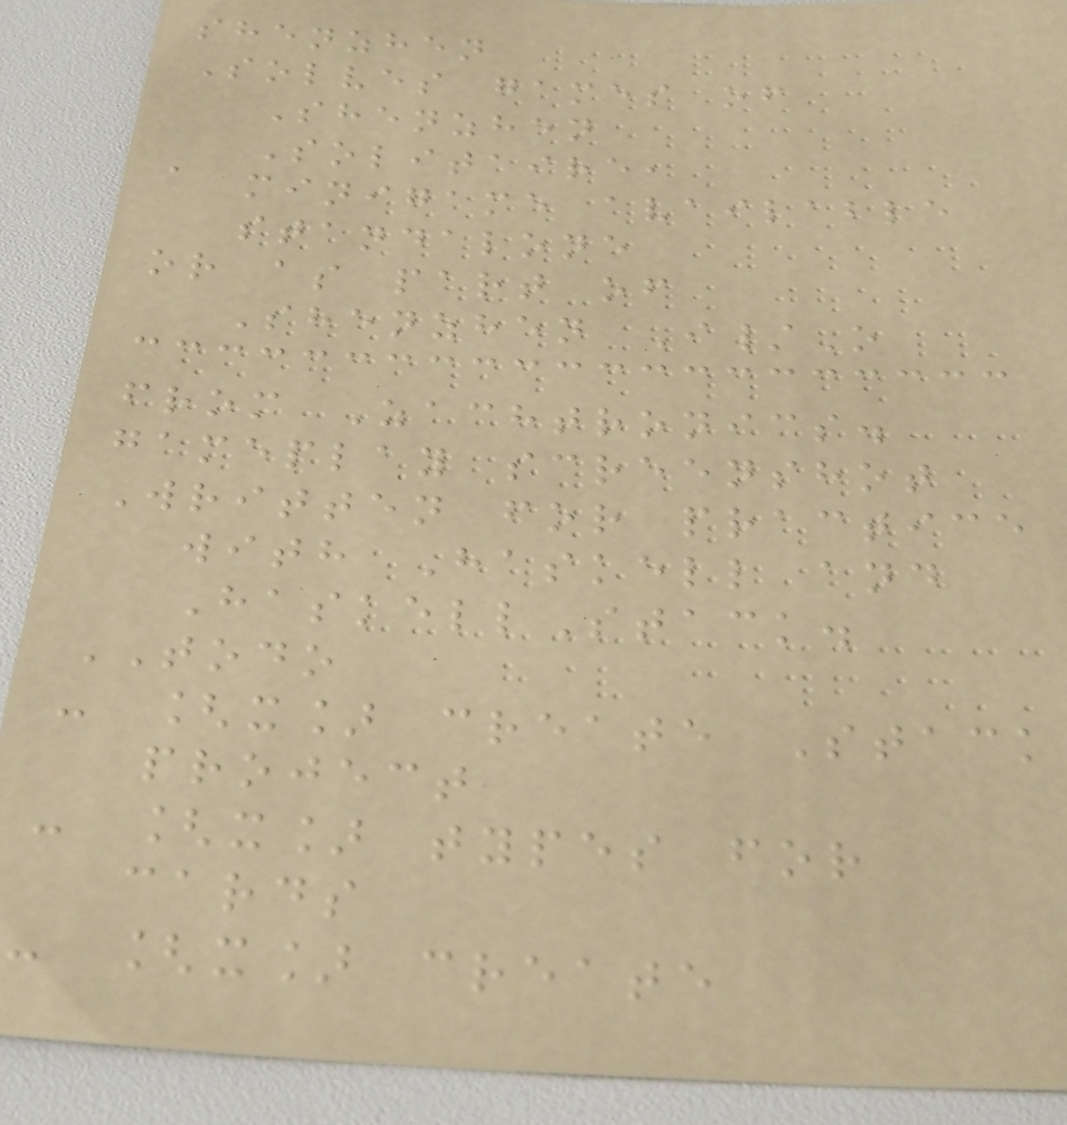shenzhen
Solves games of
Shenzhen
Solitaire,
a minigame available
standalone
or as part of
Shenzhen I/O
from Zachtronics.
gameplay screenshot
Written for practice
with Haskell and
HaskellStack.
TODO
- [x] create Stack
project
- [x] types for
cards
- [x] create
